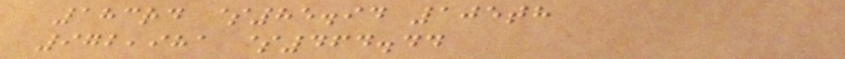183rd $85.94 105th
972,981 $464.44
